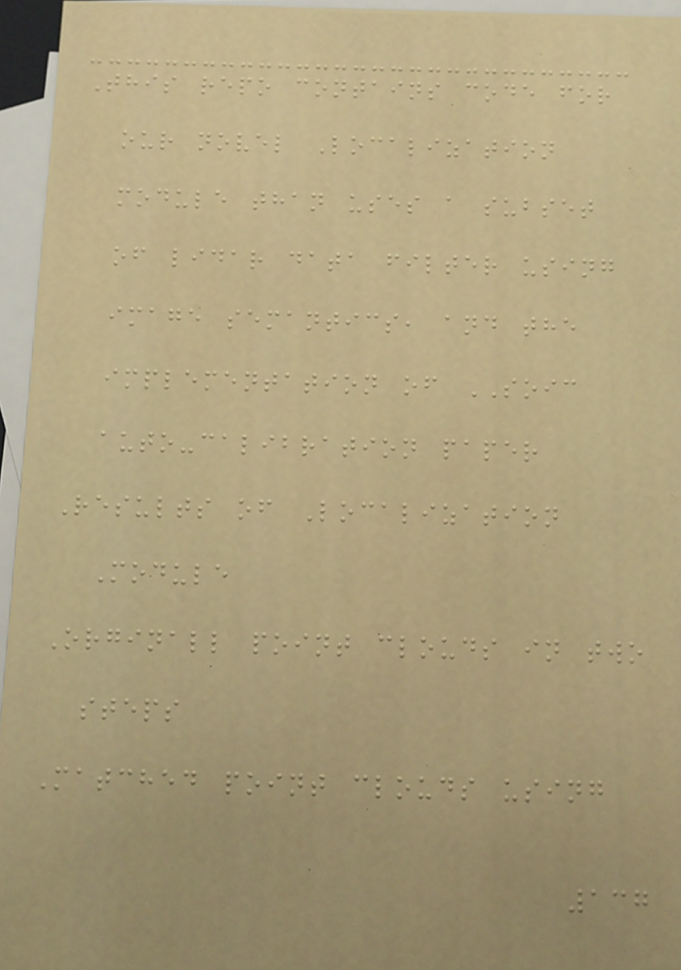This repo contains code for
our novel Localization
module than uses a subset
of lidar data filter using
image semantics, and the
implementation of SOIC
auto-calibration paper
Results of Localization
Module
Orginall point clouds in two
steps
Matched point clouds using
137
